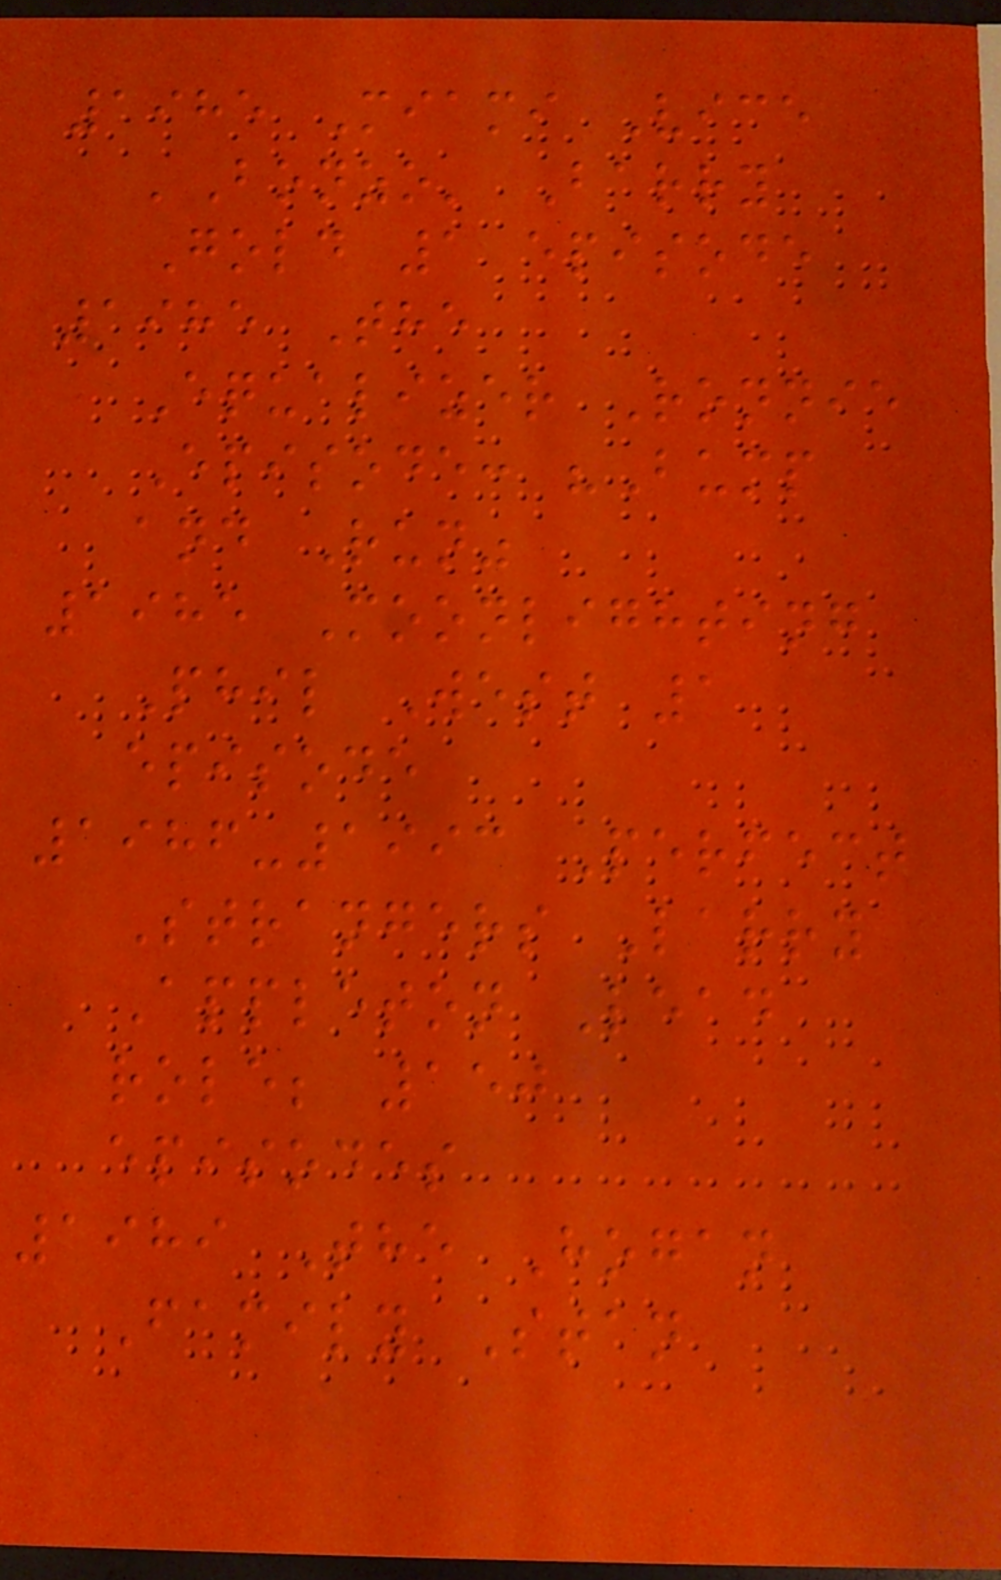1985 Miami Vice
'Bonzo' Barry
Gold 1 episode
1985 The
Equalizer Ronnie
Episode: "Bump
and Run"
1985 Moonlighting
Phil West 1
episode
1986-1993 Perfect
Strangers Larry
Appleton Lead
role; 150
episodes
1989 The Hogan
Family Stan
